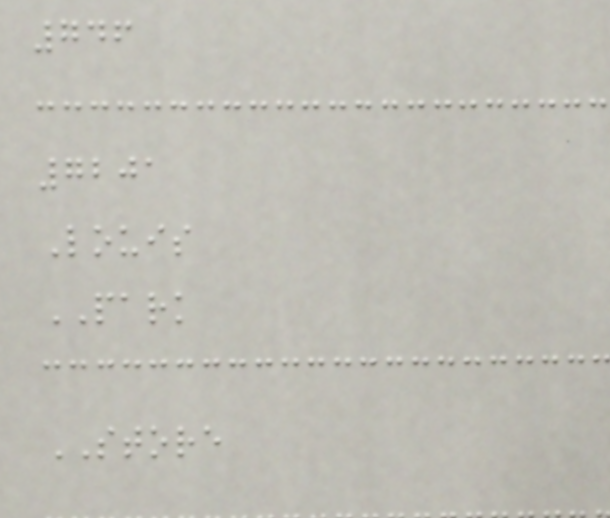746
7201
Louis
PARK
STORE
